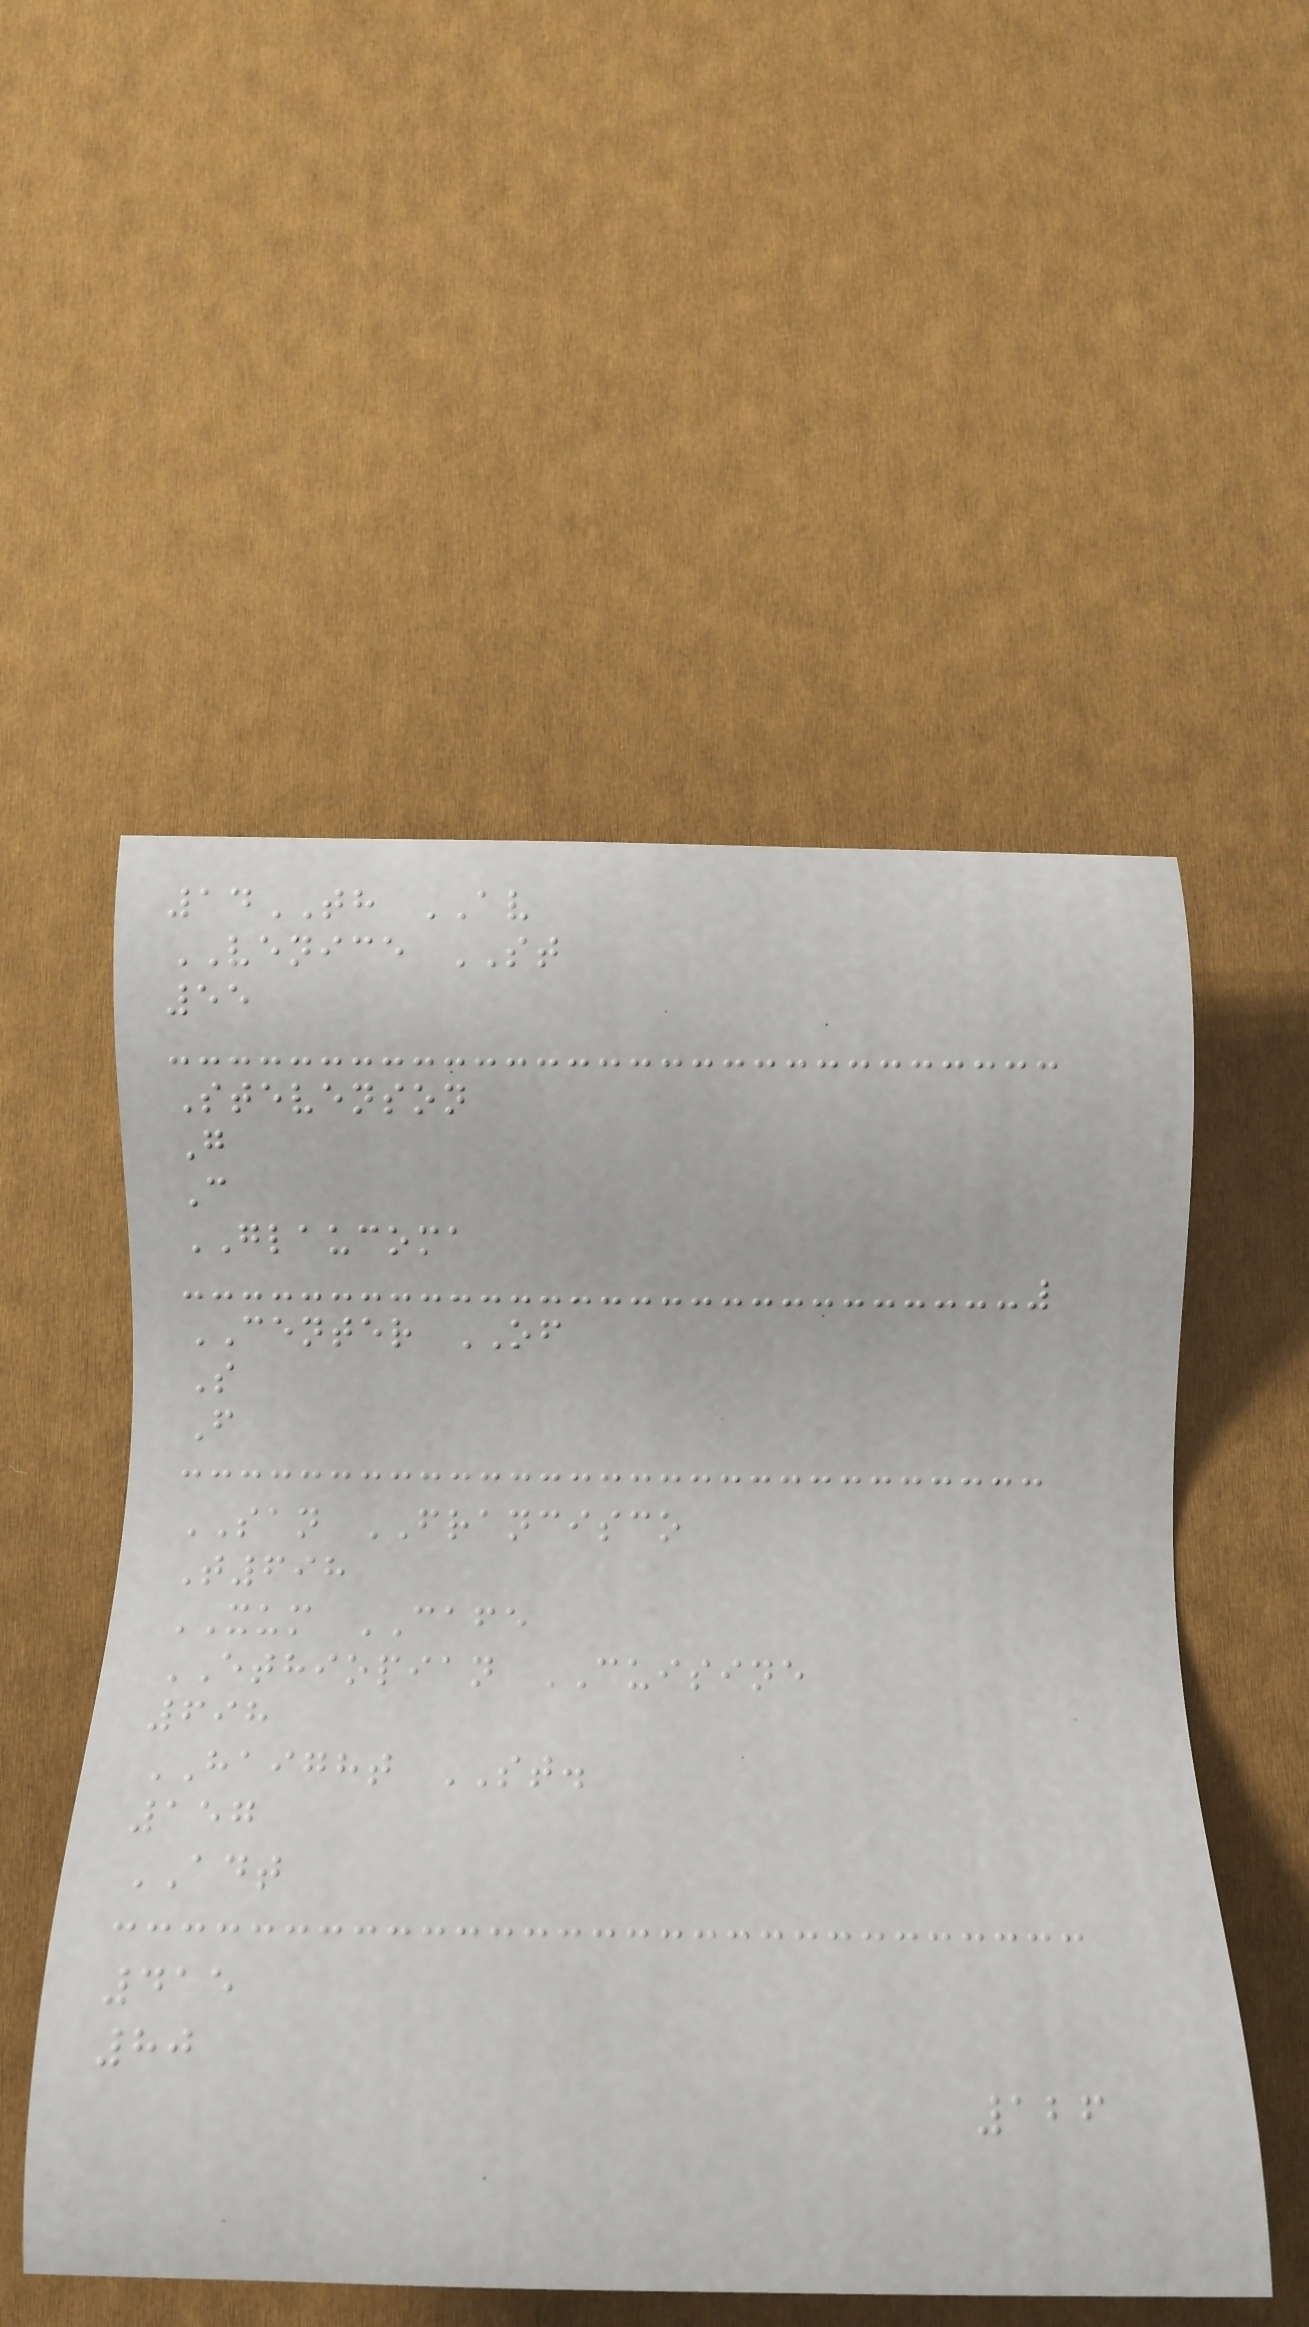14TH AV
VENICE ST
55
Stevenson
G
C
GLAUCOMA
CENTER OF
S
F
SAN FRANCISCO
T698
XUM CAFE
ETHIOPIAN CUISINE
698
HAIGHT ST.
157
ADT
415
80
126
